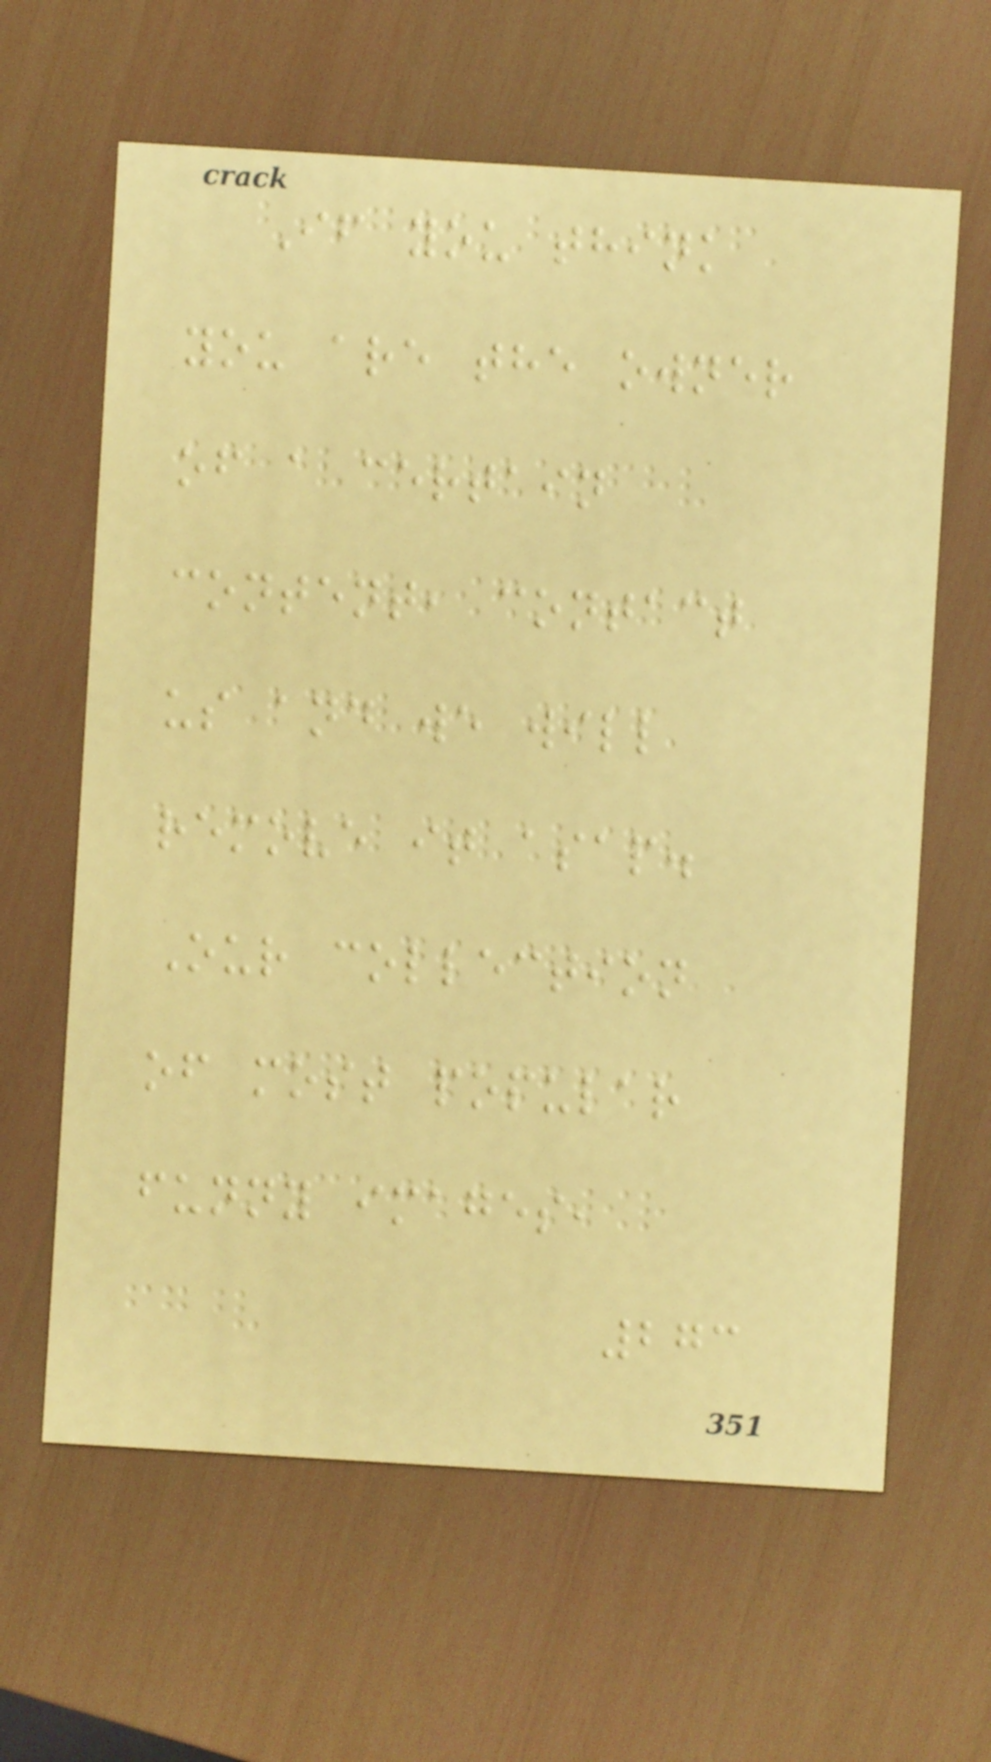If you think
you are the owner
of a certain
content, contact
us and we will
remove it asap.
Our collection
of most popular
funny images,
273
